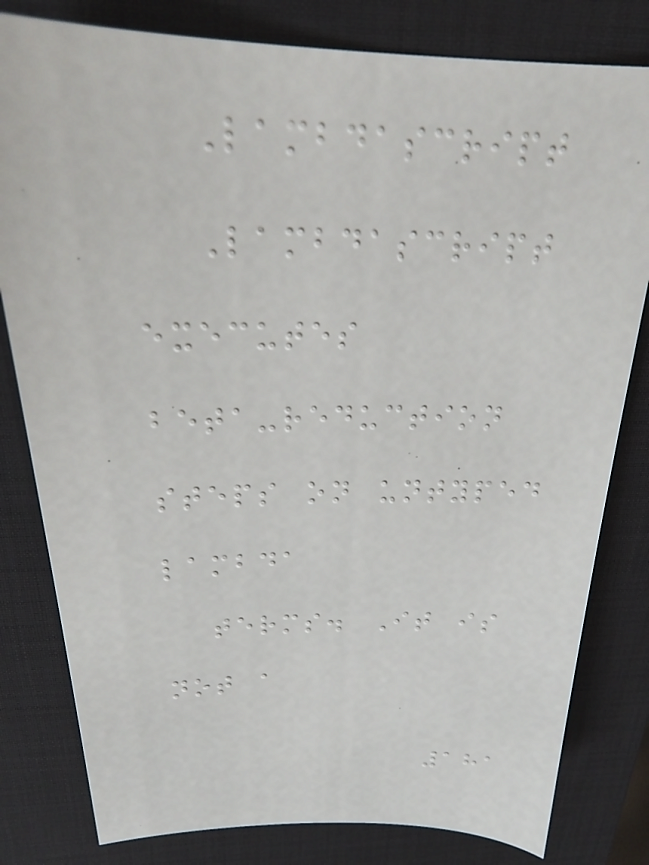Lambdascript
Lambdascript
executes
beta-reduction
steps on untyped
lambda
terms. It is
not a
181
